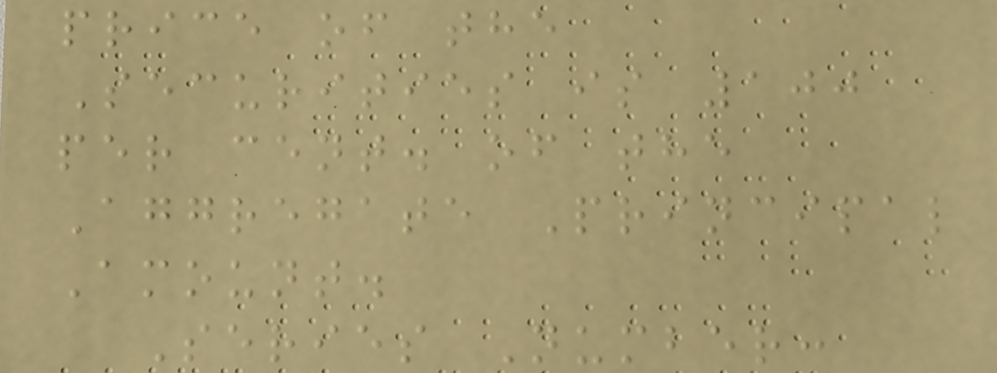price of the
Securities is 100
per cent. of the
Aggregate Principal
Amount.
Series Number:
